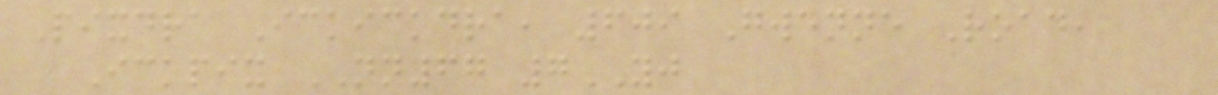Pixdra Ickickdra, 609 Gwenne Road,
Ickpix NN67 7YJ
